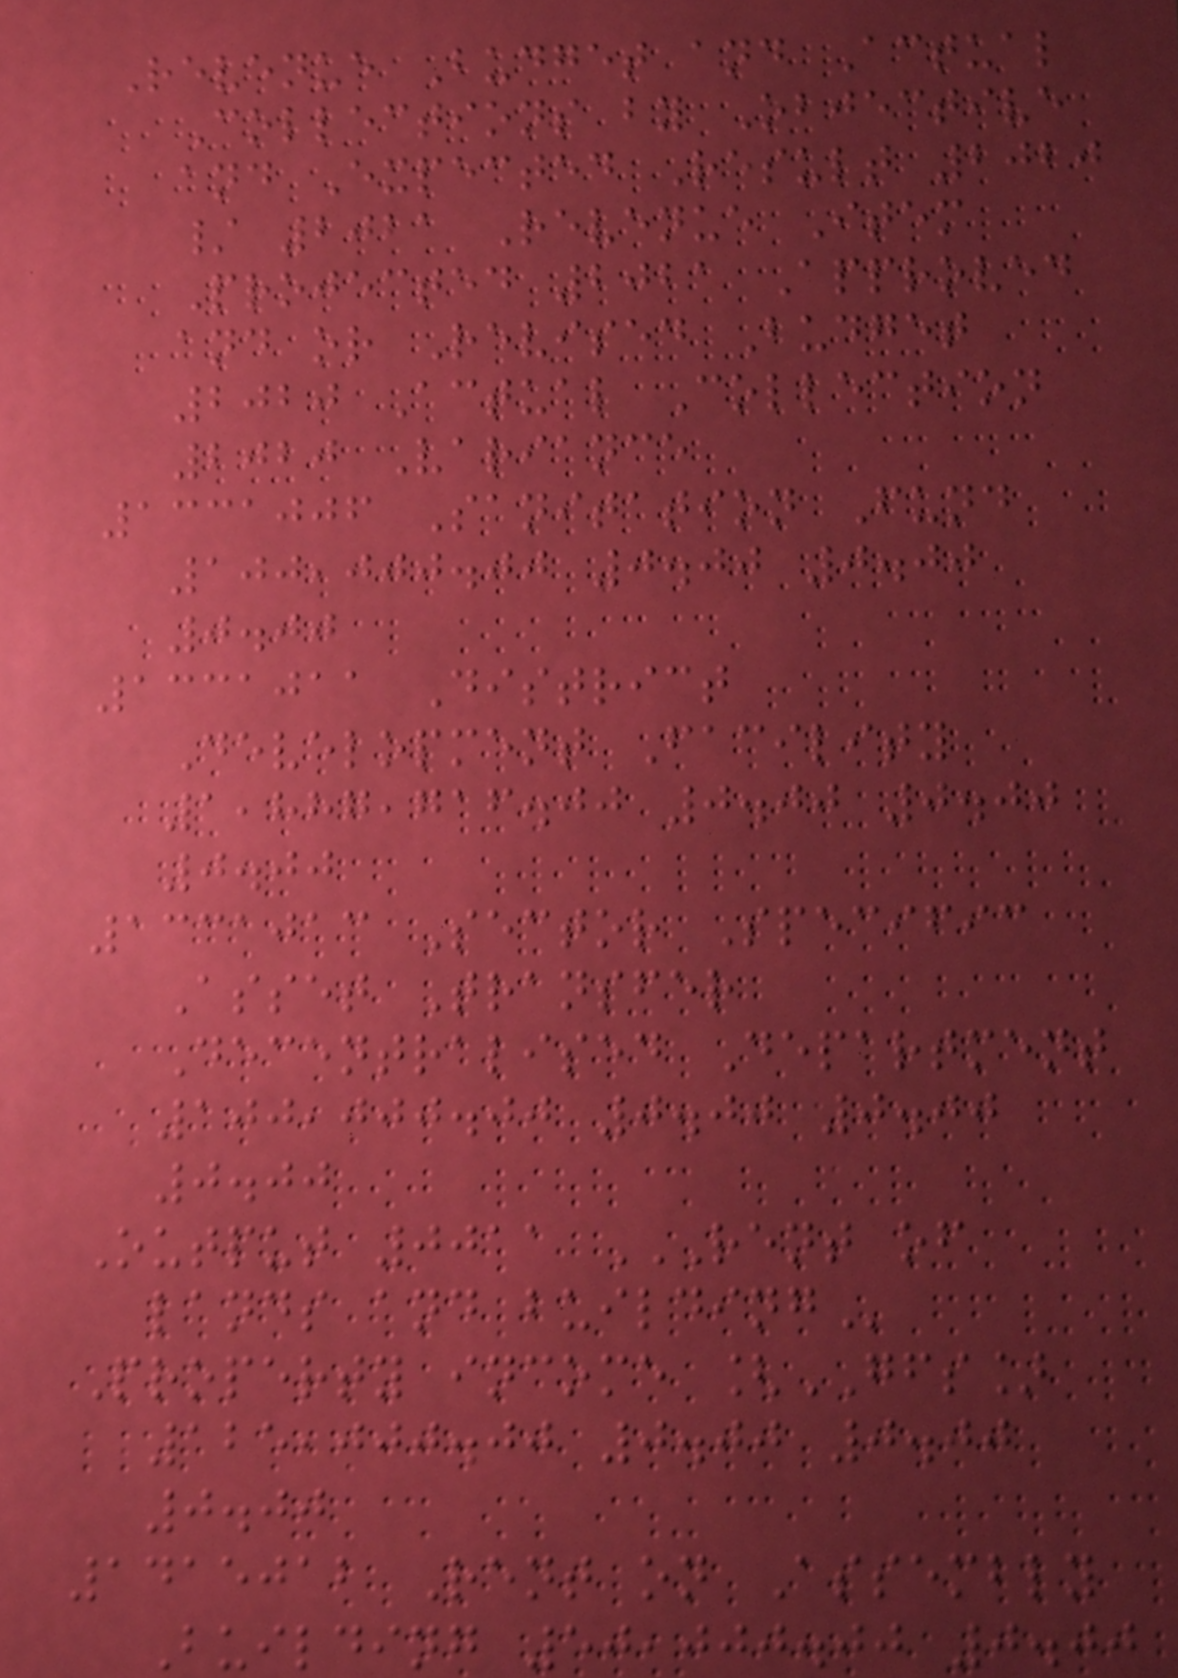Revenue Budget and Actual
Collections by Objective
and Expected Result 2020
/ 2021 Revenue Item
Projected 2021 Approved
and or Revised Budget
2020 Actual Collection
2020 Variance
1331006 Sanitation Fund
100,000.00 0.00 0.00
0.00
1331011 District
Development Facility
1,887,716.00 0.00 0.00
0.00
1331013 Sector Specific
Asset Transfer
Decentralised Department
100,000.00 0.00 0.00
0.00
Output 0011 RENT OF
LANDS AND BUILDING
Property income [GFS]
125,000.00 0.00 0.00
0.00
1415012 Rent on Assembly
Building 50,000.00 0.00
